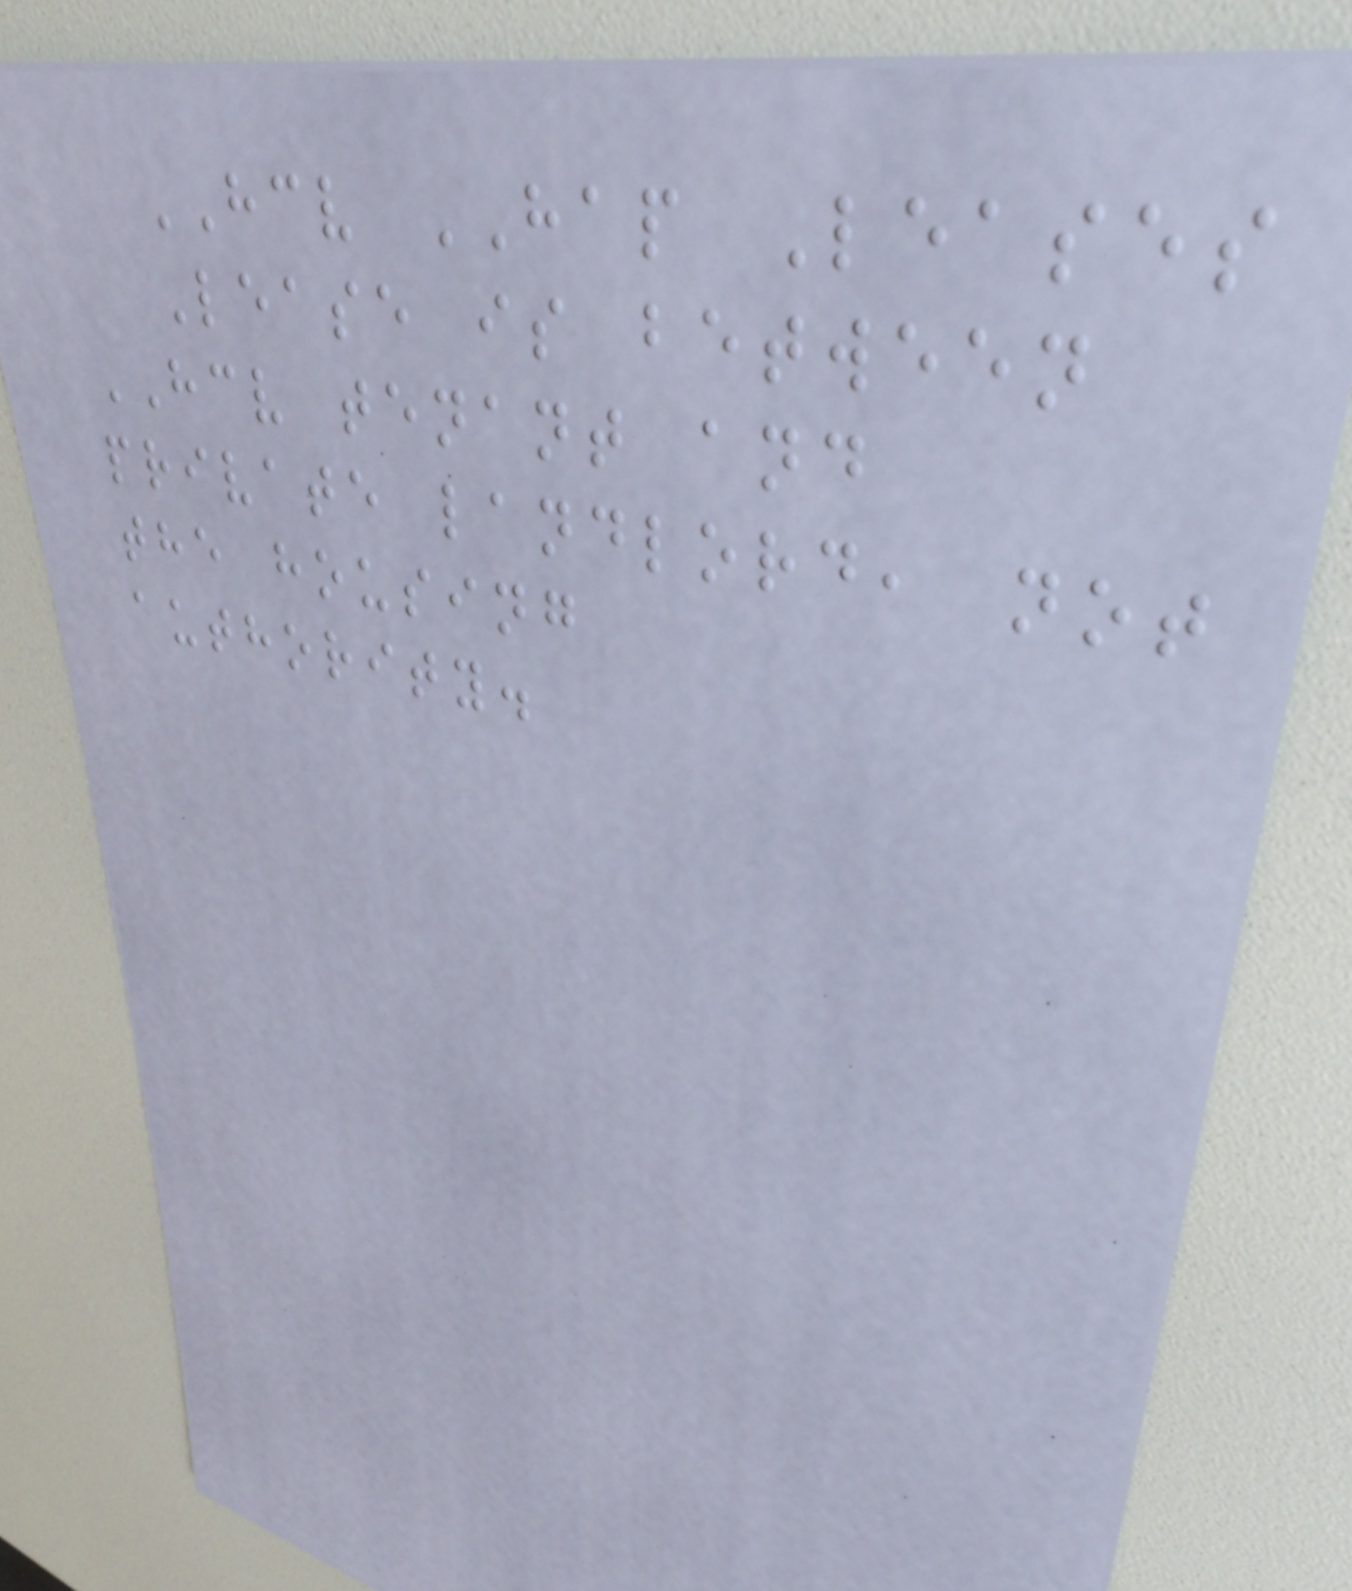HCV HAP Leases
Lease is between
HCV tenant and
private landlord, not
the housing
authority.
